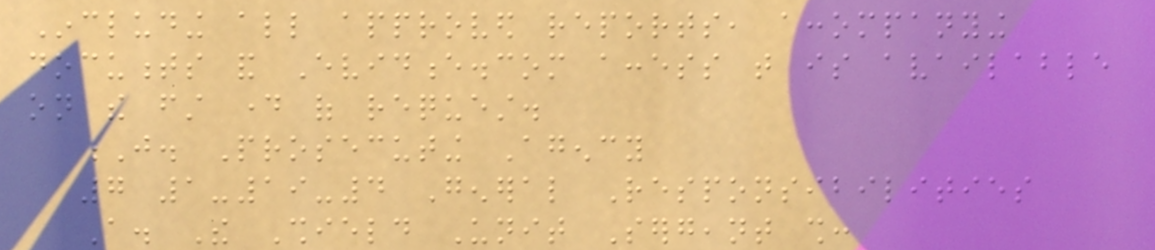Including all approved reports, accompanying
documents and Evidence.com access that is available
on the first day of request.
J. Prosecuting Agency
7 1-19-4 General Responsibilities
A. The Shield Unit Sergeant shall:
